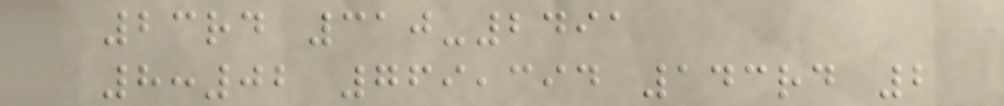23rd 310-2491
8:02 769,394 143rd 2
